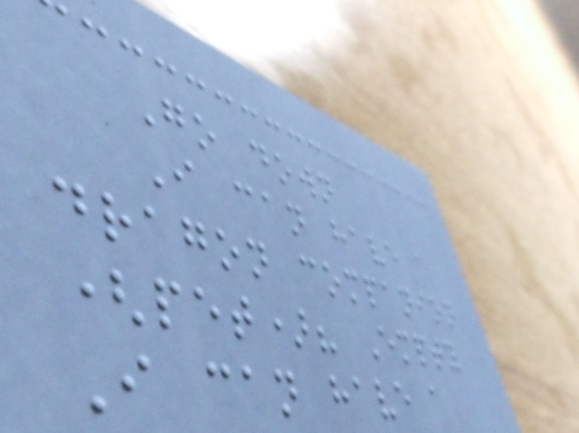Go down
I can have a
dragon companion
(pet)? Empty
I can have a
